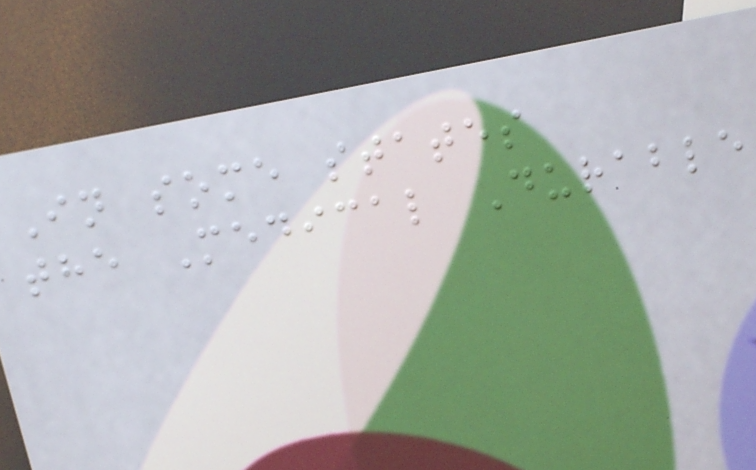In some states
the Medical Durable
